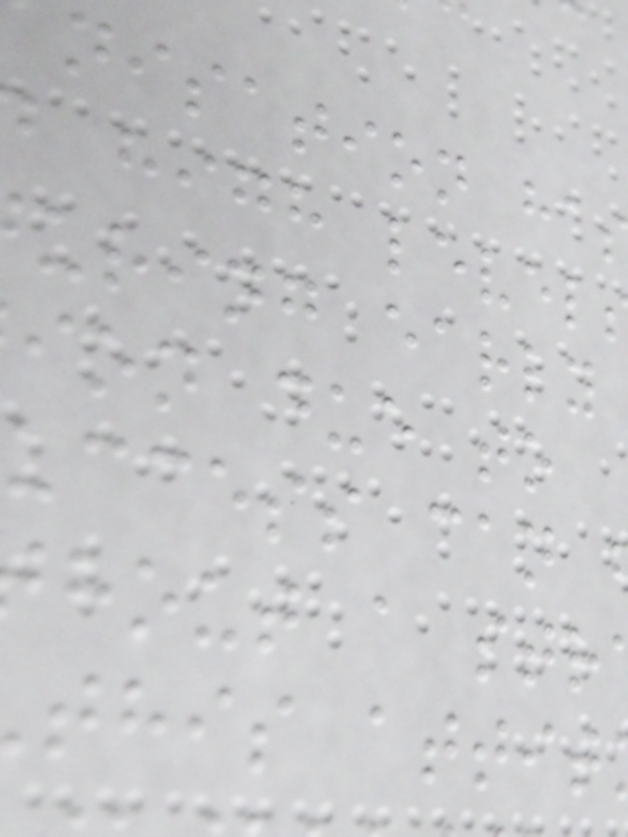nisation ha
high level
uring early
ion due to
uccess can
hout a str
this attit
